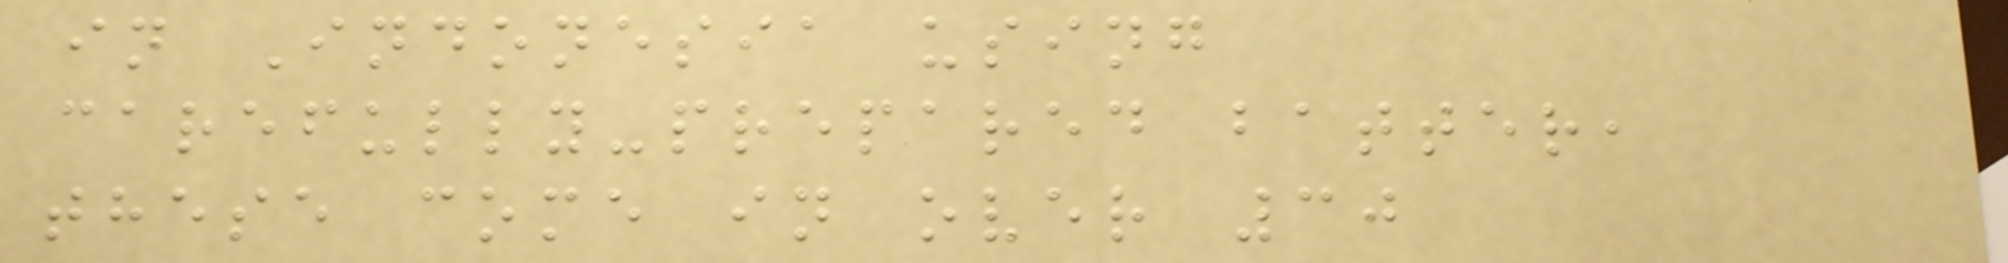in Indonesia using
carefully-prepared batter,
these come in over 30
